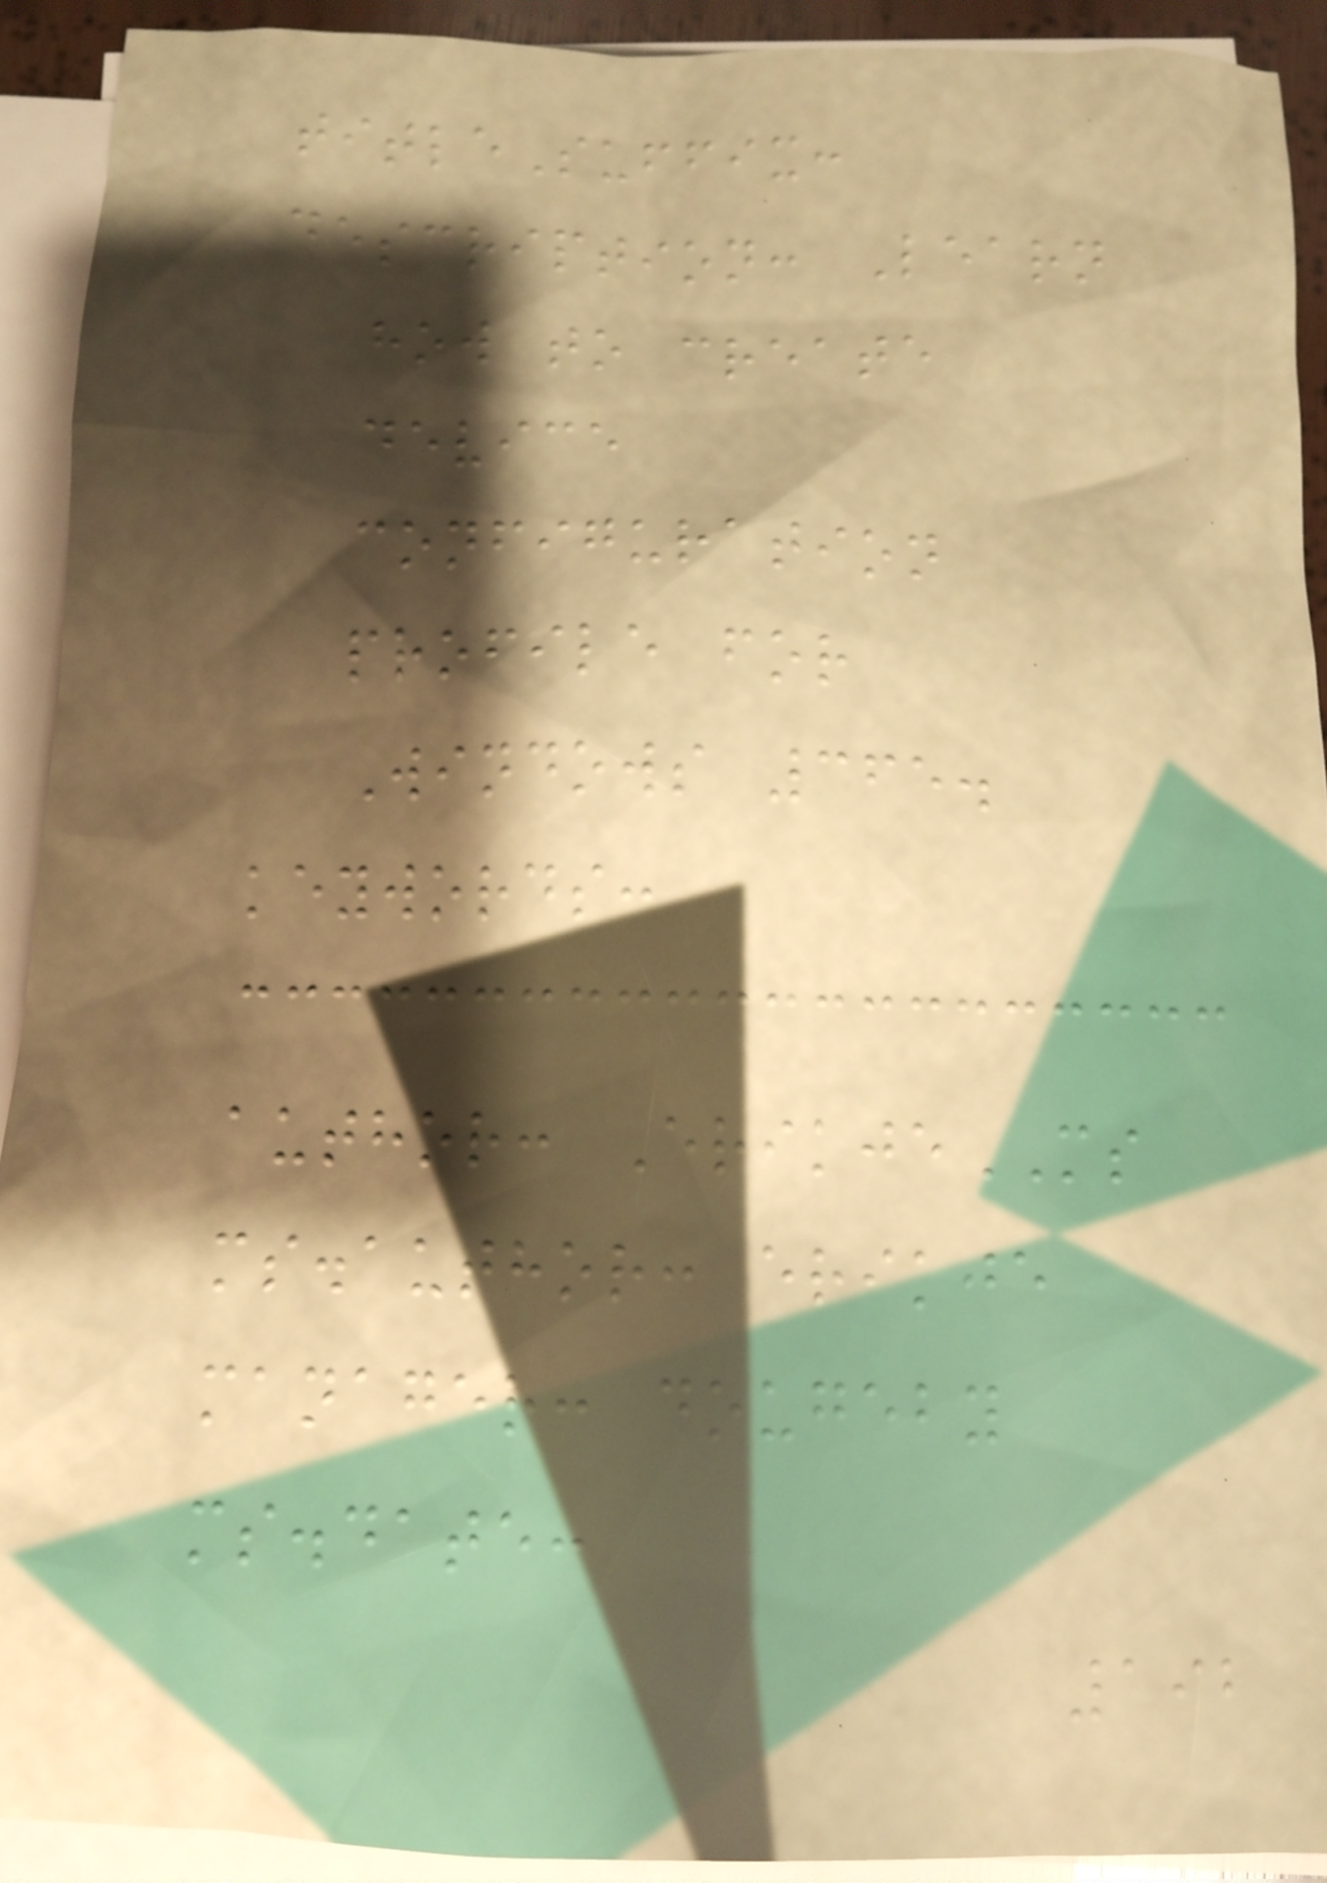titleSuffix:
description: Learn
how to create
device
configuration
profile for
Windows 365.
keywords:
author: ErikjeMS
ms.author: erikje
manager: dougeby
ms.date:
192
